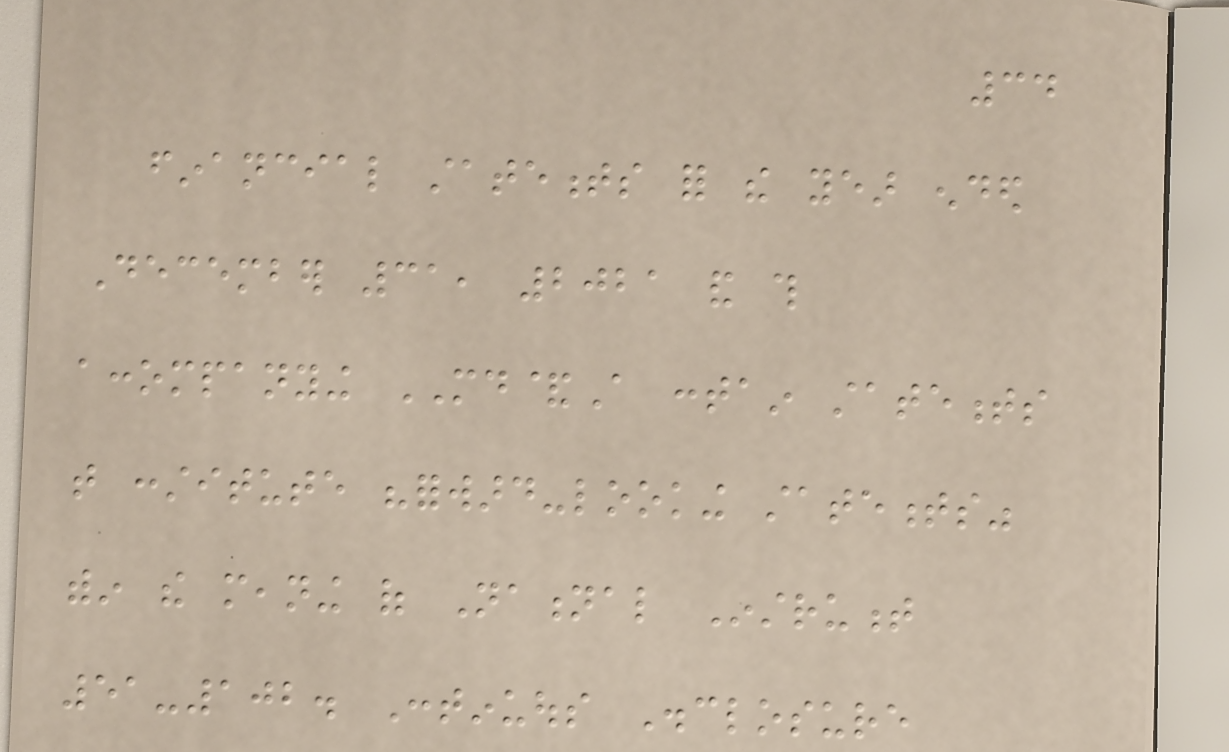34
financial statements for the year ended
December 31, 2021 and this
accompanying MD&A contain statements
that constitute "forward-looking statements"
within the meaning of National Instrument
51-102. Continuous Disclosure
